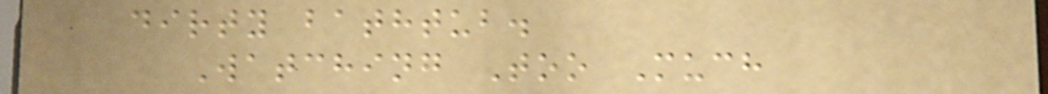dirty bathtub.
Watching Too Much
